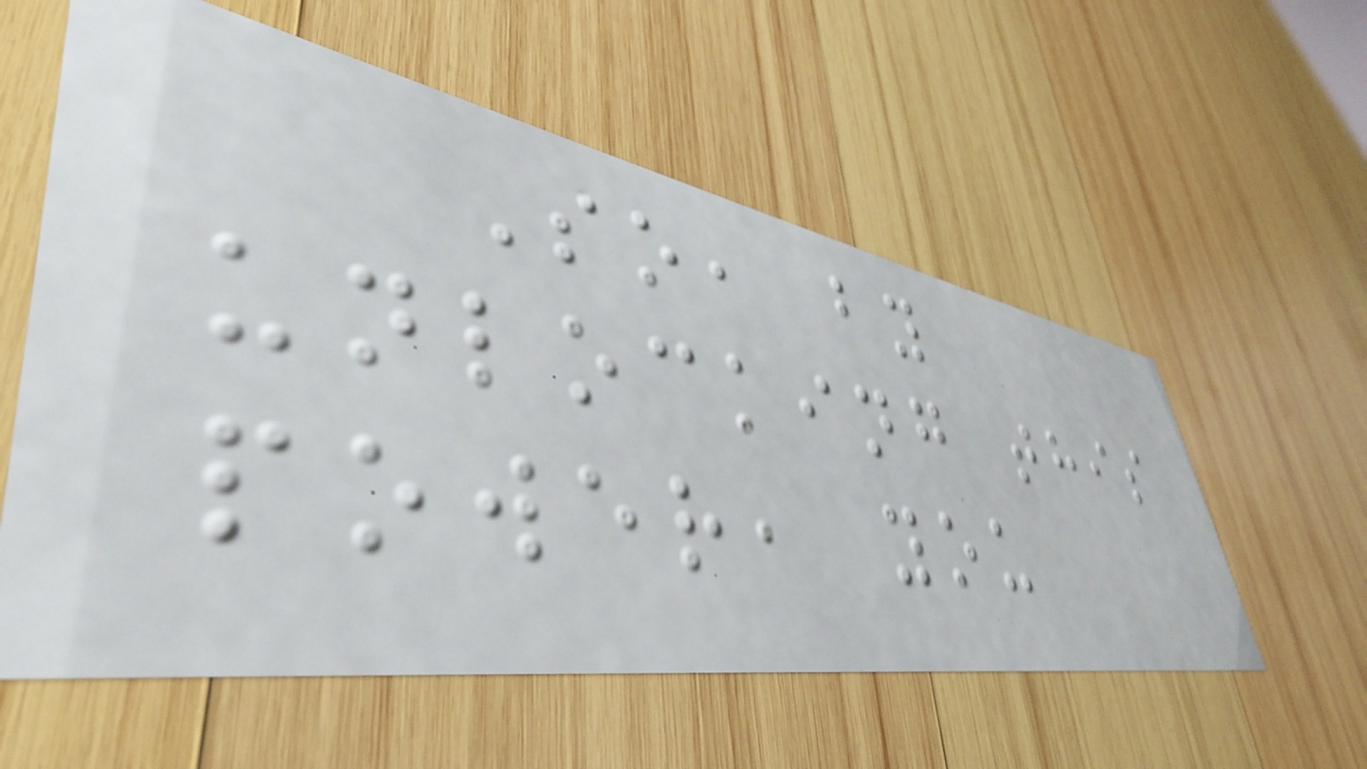So, by
unlocking this
power, you
